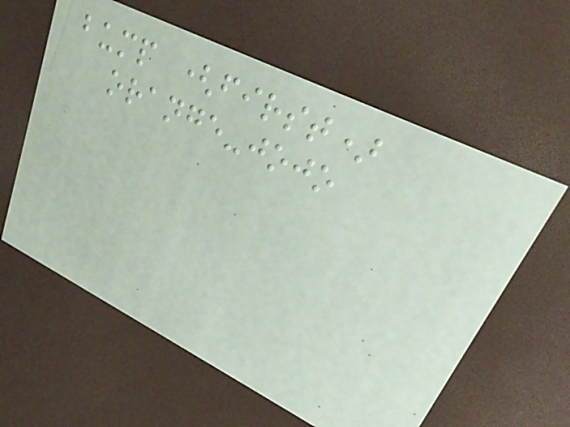bump (first)
orange-jojo
